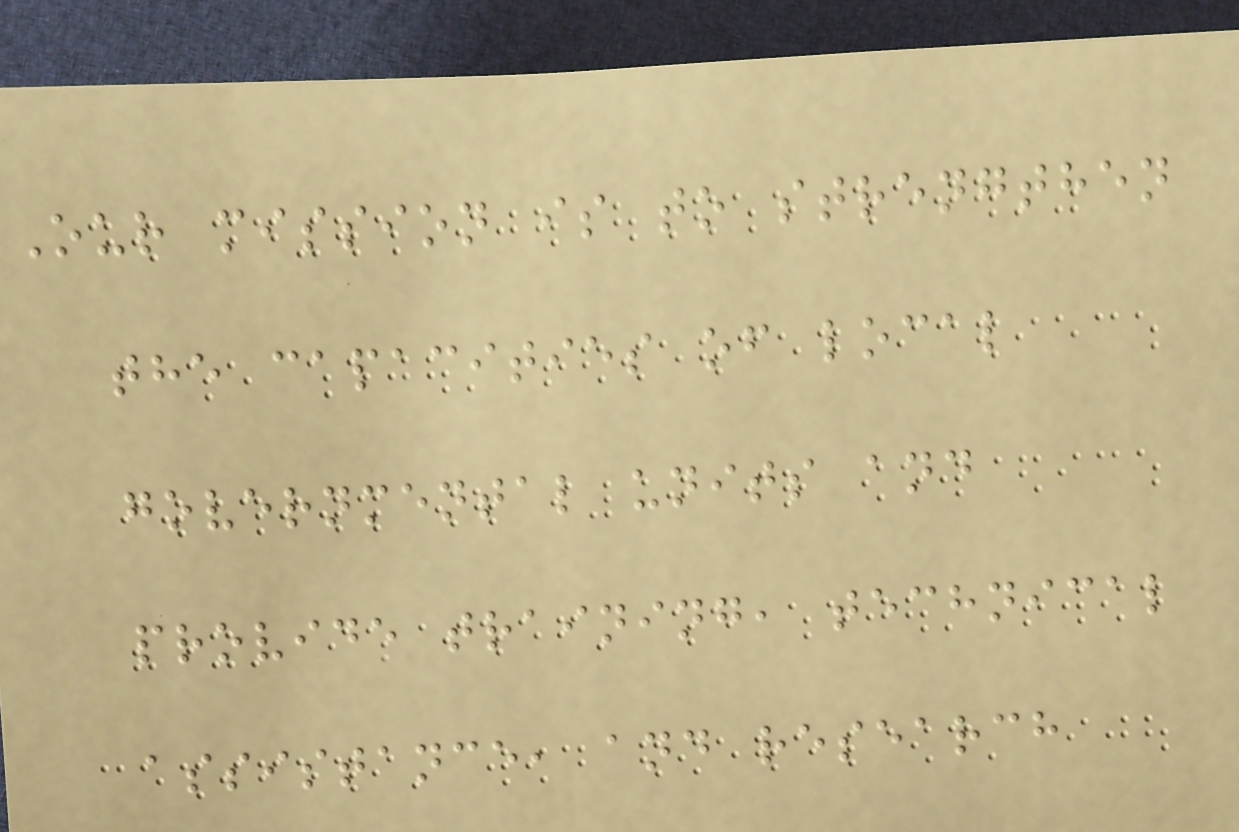Our mission is to strengthen
the capacities of local
governmental units and
provide training, technical
assistance, and research
